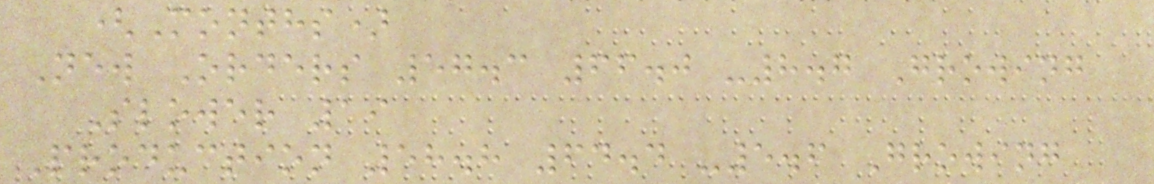(Months)
New Orders 57.3 66.0 -8.7 Growing
Slower 19
Production 58.8 64.4 -5.6 Growing
